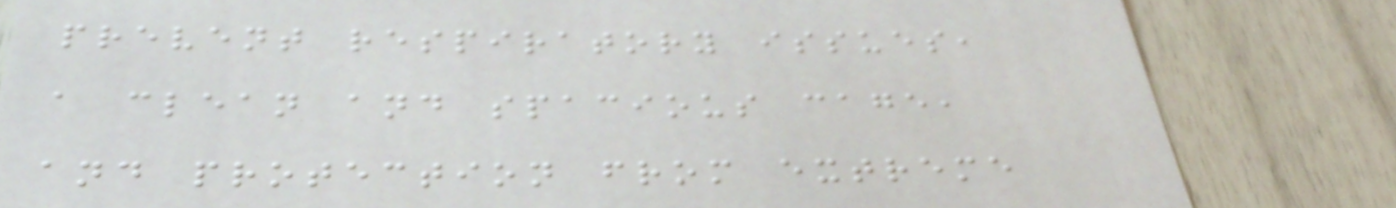prevent respiratory issues,
a clean and spacious cage,
and protection from extreme
